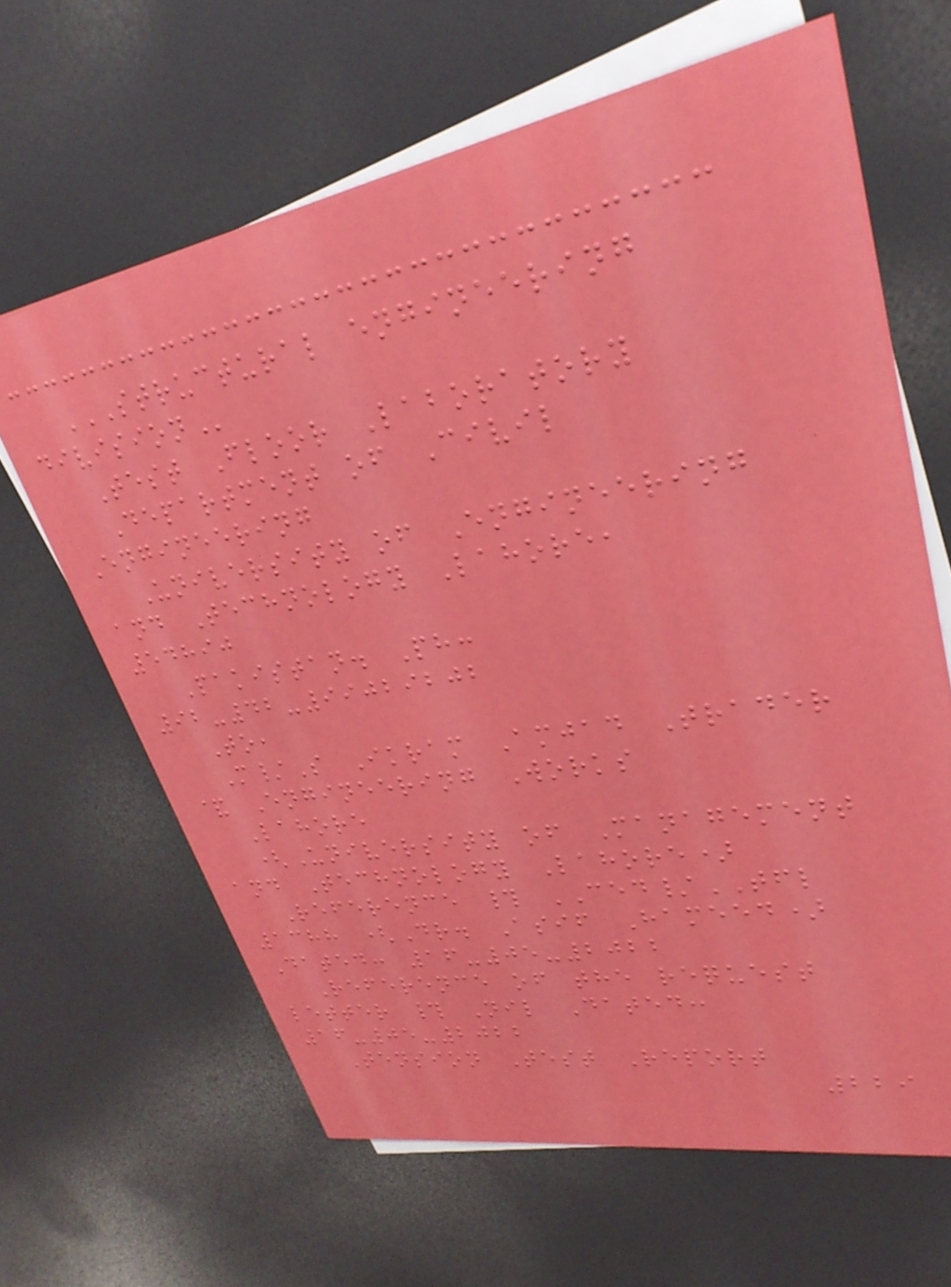STRUCTURAL ENGINEERING
DIVISION
Test Floor Laboratory
Department of Civil
Engineering
University of Engineering
and Technology Lahore,
54890
Pakistan. Ph:
92-42-99029202
To,
M/S Ikram Amjad Trader
& Engineering Works
Lahore
(University of Management
and Technology Lahore)
Reference # CED/TFL
1388 (Dr. Asif Hameed)
Dated: 16-05-2022
Reference of the request
letter # Nil Dated:
16-05-2022
Tension Test Report
229
